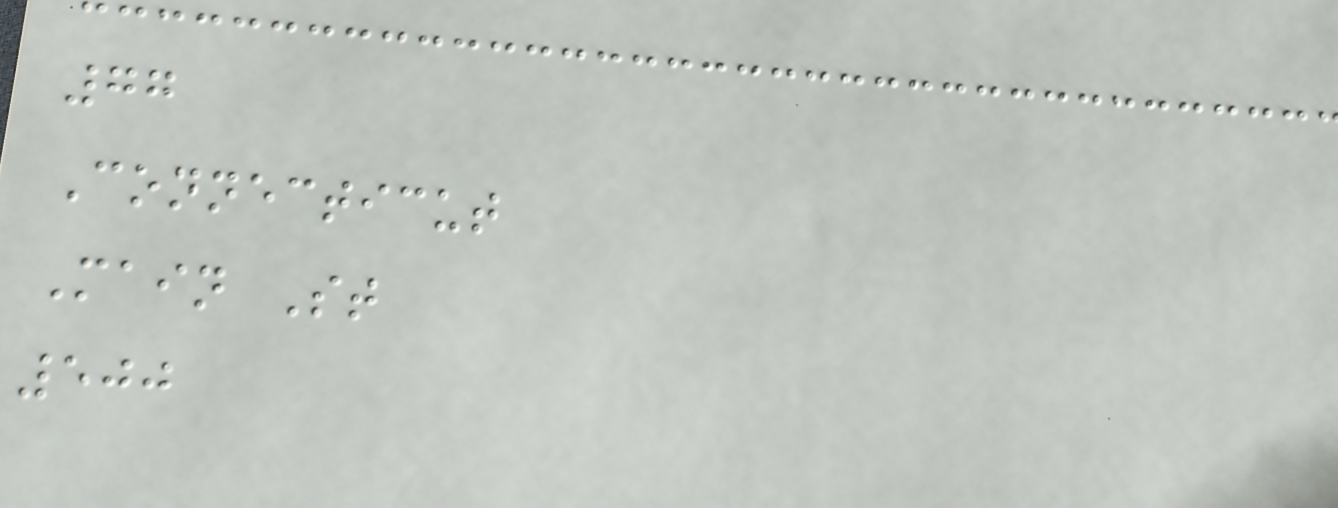77
Connecticut
Main St
500
